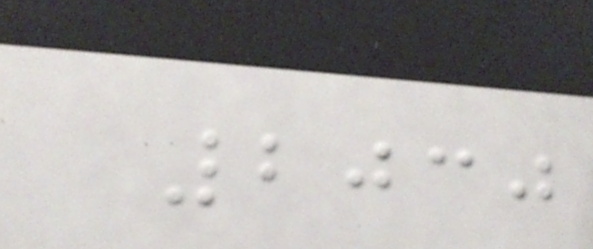2030
